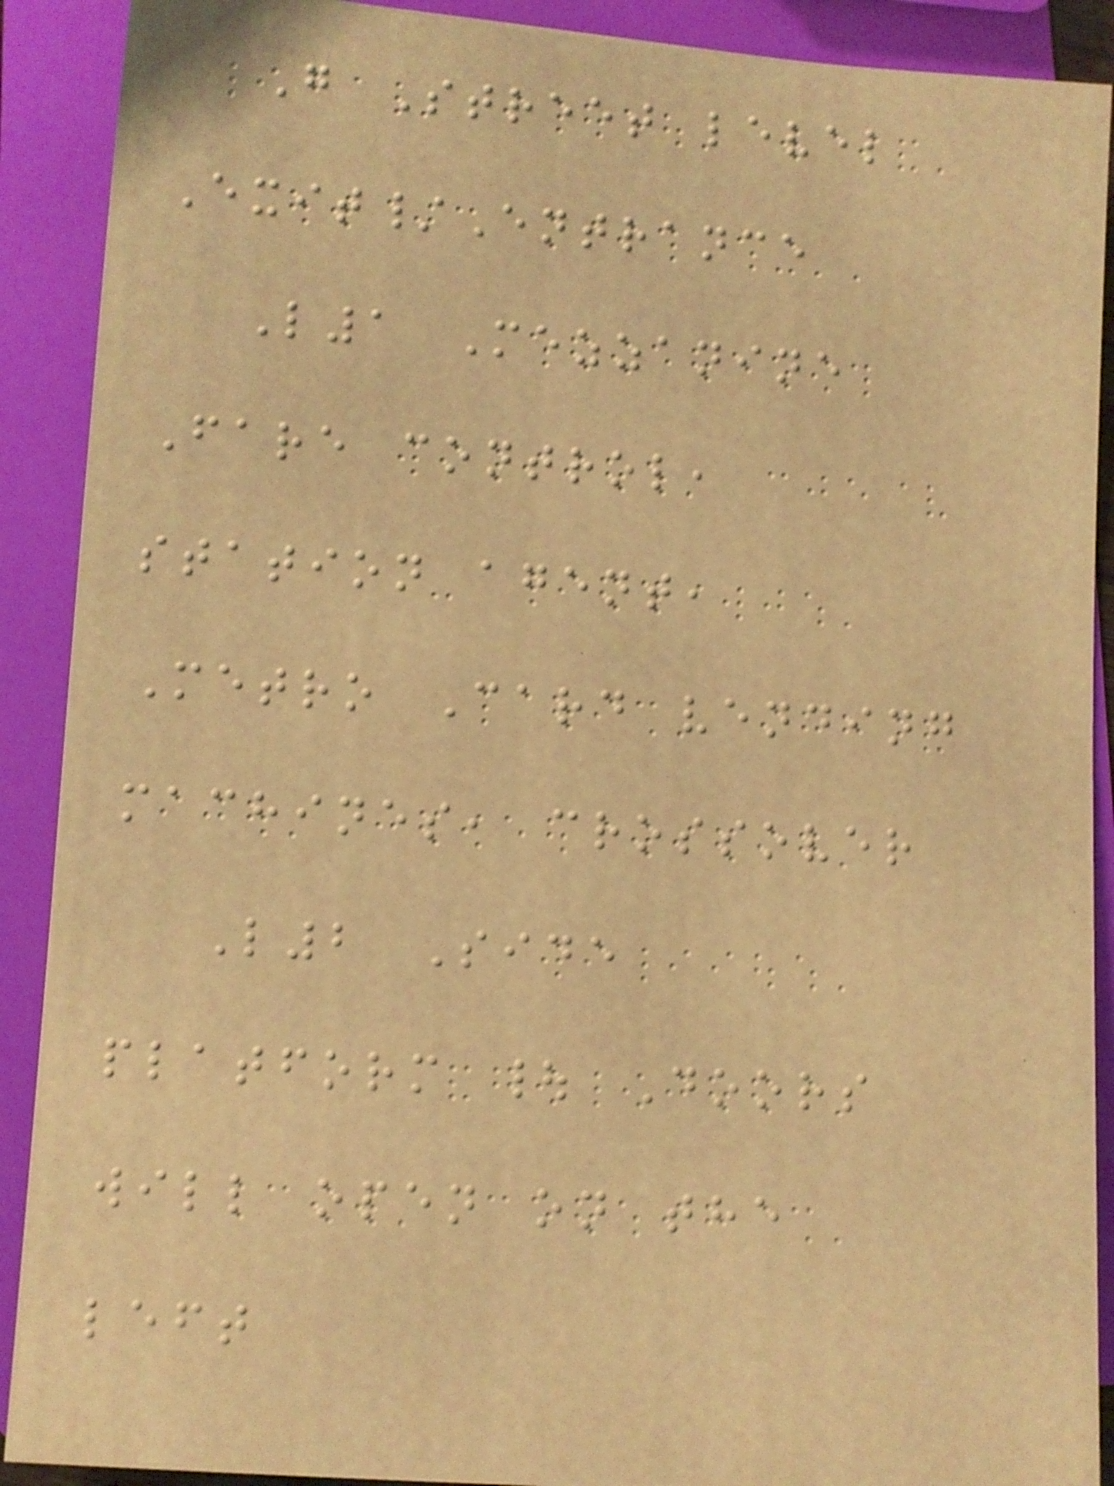G Street level
Exit/Entrance
L1 Mezzanine
Fare control,
station agent,
Metro Card vending
machines, crossover
L2 Side
platform | Doors
will open on the
left
